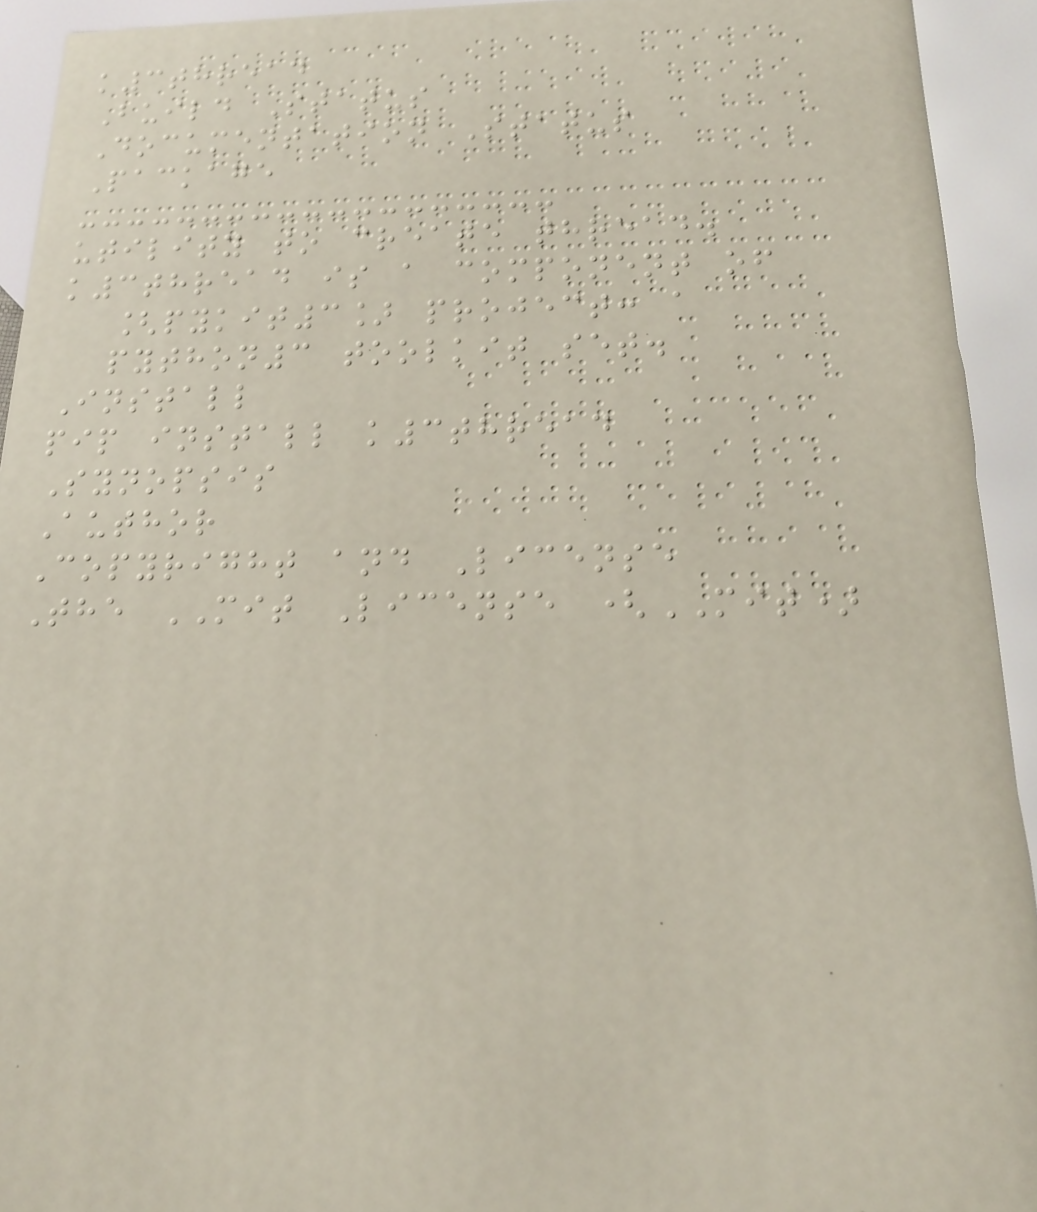k3thread
Build Status
Documentation Status
Package
utility to create thread.
k3thread is a component of
[pykit3] project: a
python3 toolkit set.
Install
pip install k3thread
Synopsis
Author
Copyright and License
The MIT License (MIT)
